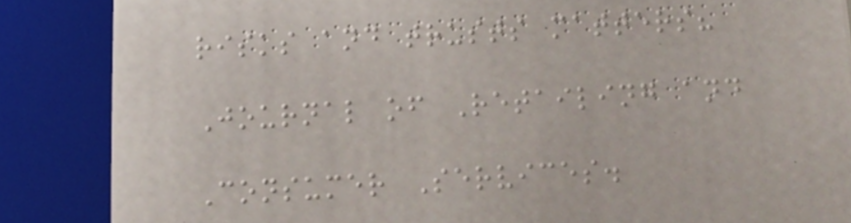risks and trusts matters?
Journal of Retailing and
Consumer Services.
